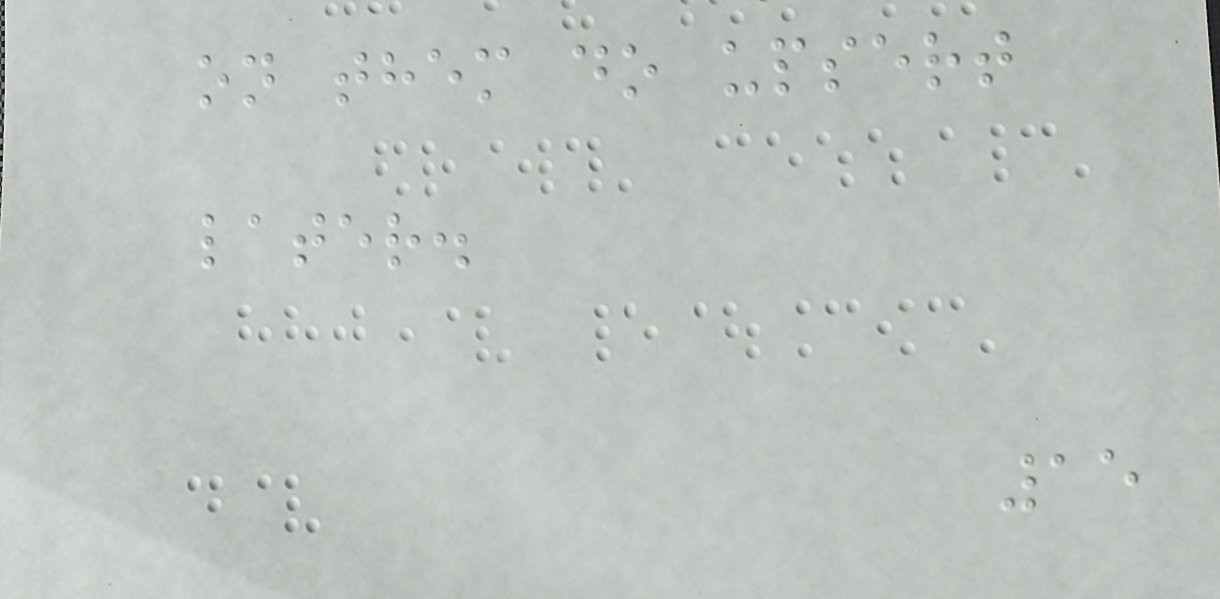on them do upsert
later.
15
